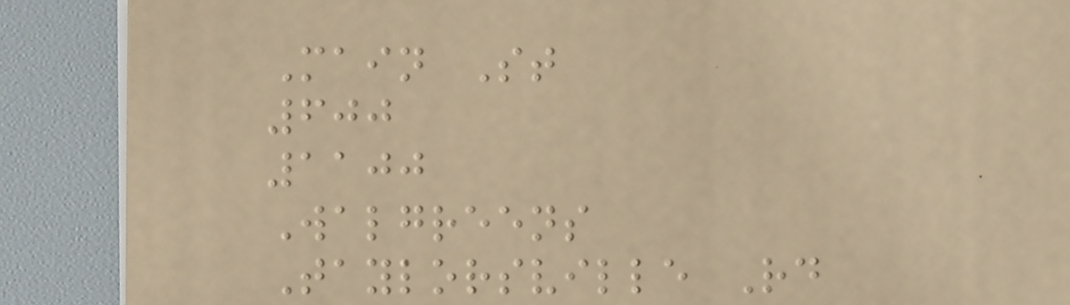Main St
600
1100
Walgreens
Taylorsville Rd
